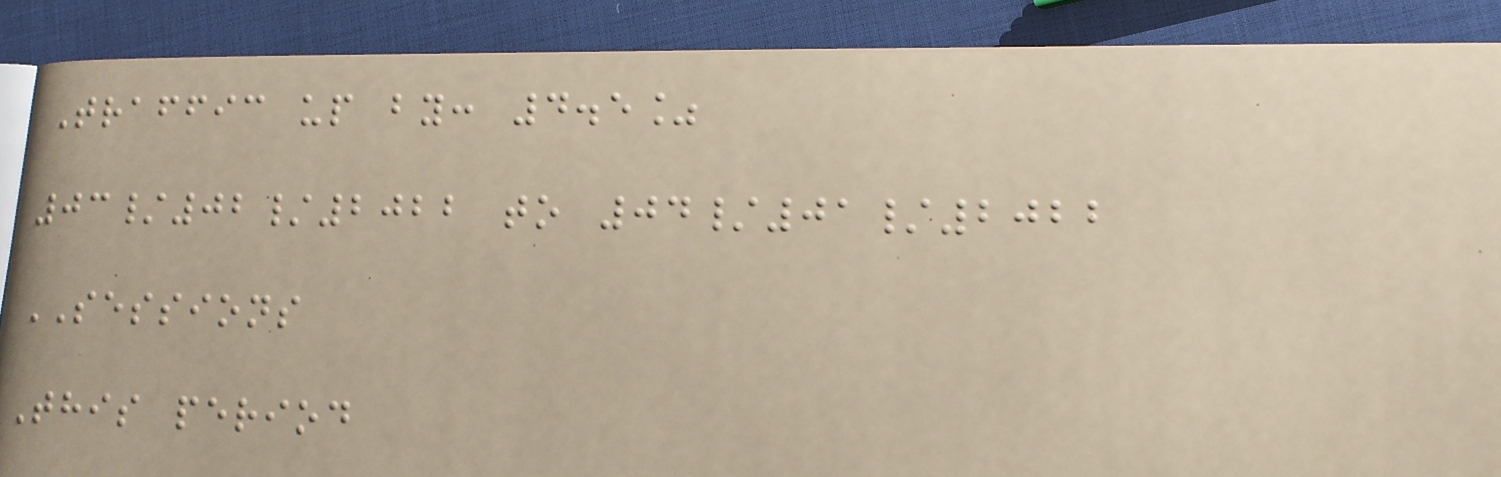Traffic up by: 4.5%
03/02/2022 to 04/01/2022
SESSIONS
This period
